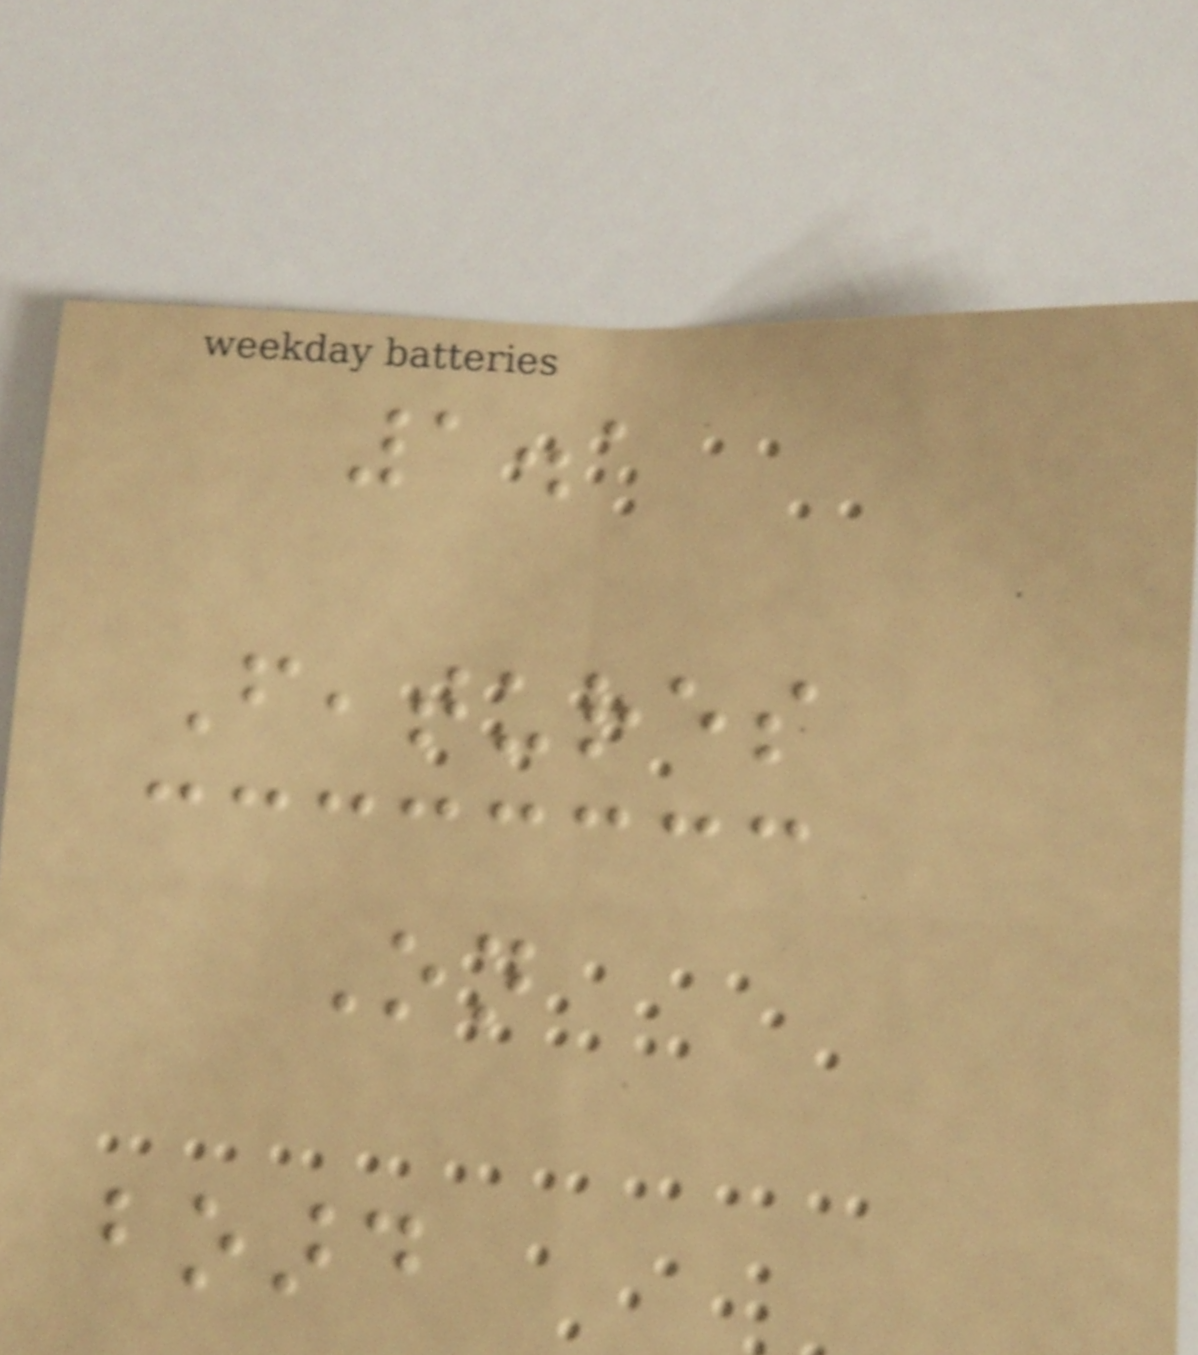1.1
Features
On
board
